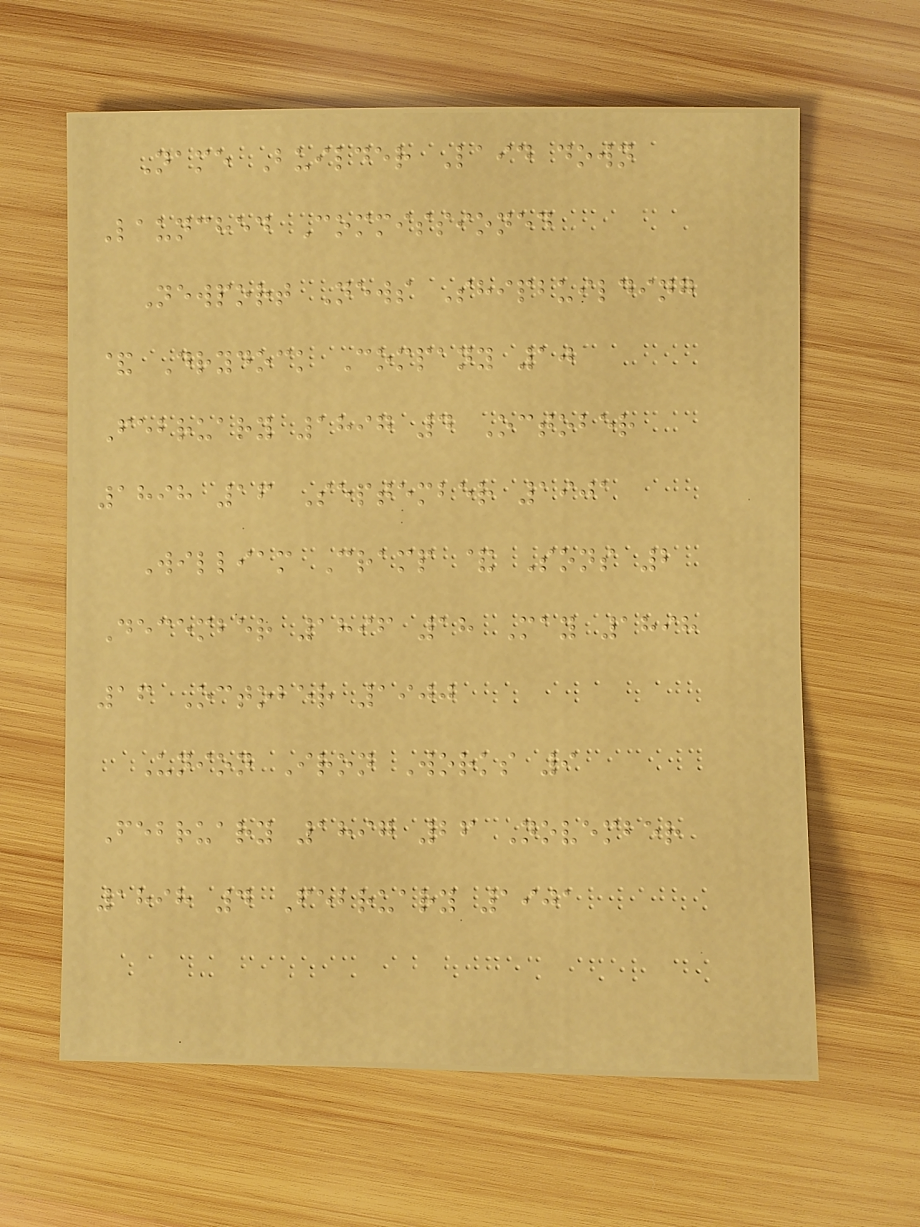Name Builder Laid down
Launched Commissioned
Newport News Shipbuilding
& Drydock Company 10
February 1897 4 October
1898 16 September 1901
William Cramp & Sons 2
December 1896 18 May 1898
16 October 1900
Union Iron Works 9
February 1897 26 November
1898 4 February 1901
